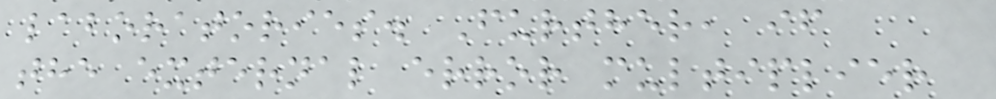laboratories. Further, if
the external error multiplier
